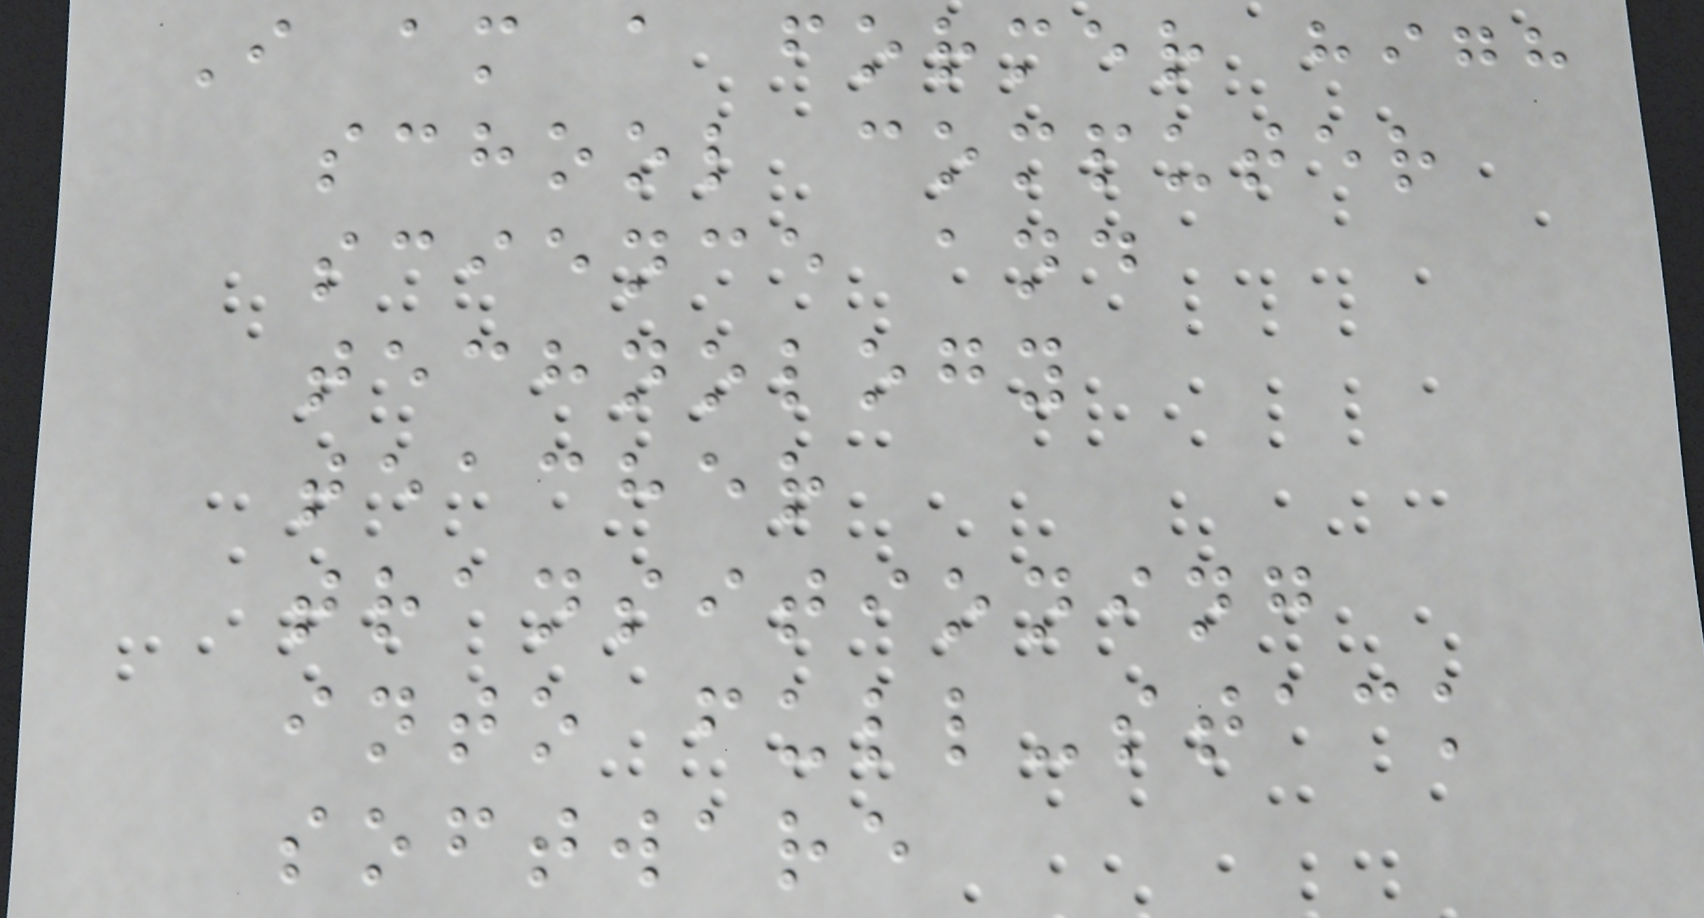I am a former high
school computer
science and
technology
teacher
transitioning
into full-stack
software
